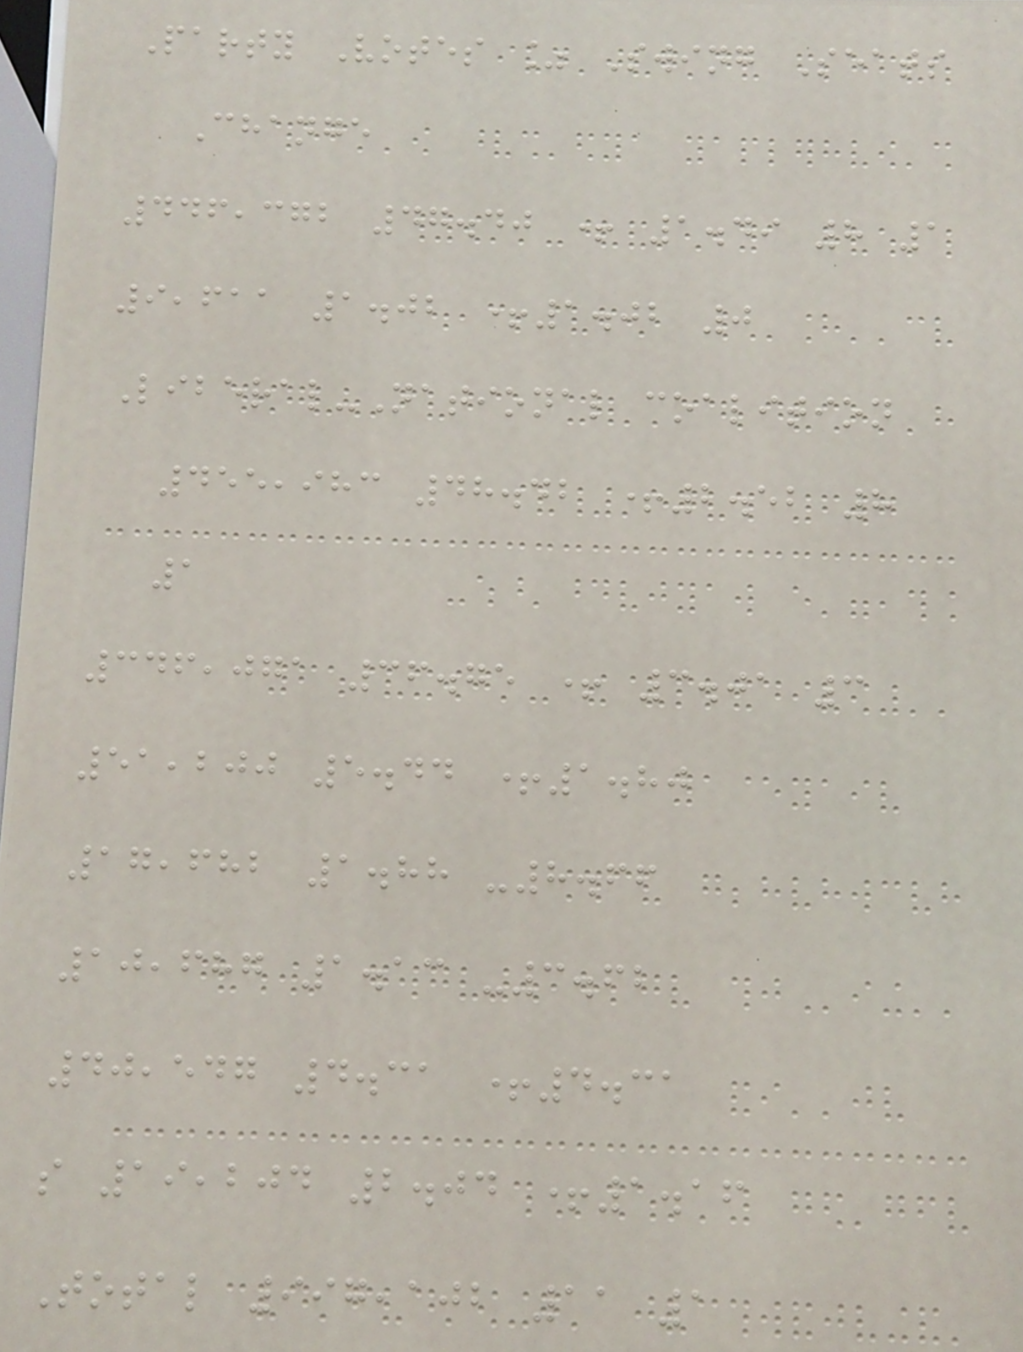Party Votes % Swing Seats
Change
446,372 47.40 + 1.49 8 1
9,611 1.02 +1.02 0
Liberal-National coalition
455,983 48.42 +2.52 8
1
346,071 36.75 + 3.01 3
51,200 5.44 +1.80
17,682 1.88 -8.66
10,687 1.13 -3.62
40,547 4.31 +4.31
s 19,204 2.04 +1.16
Total 997,102 11 1
